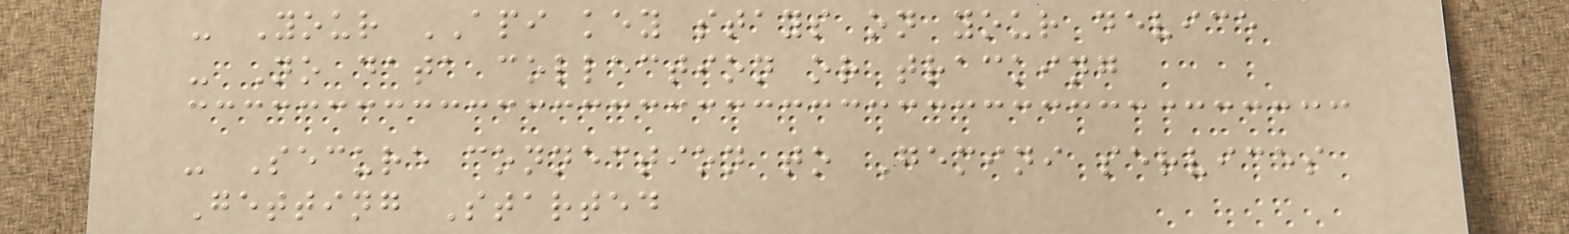- Your API key stays on your device
- No data collection or tracking
- Secure connection to Gemini services
Getting Started
